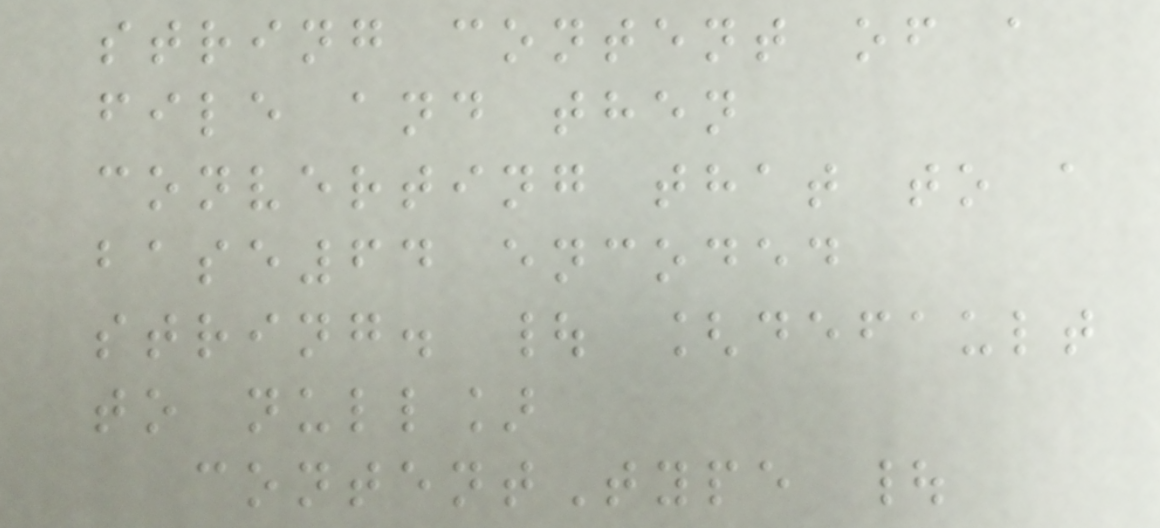string content of a
file and then
converting that to a
base64 encoded
string. | [default
to null]
contentType |
